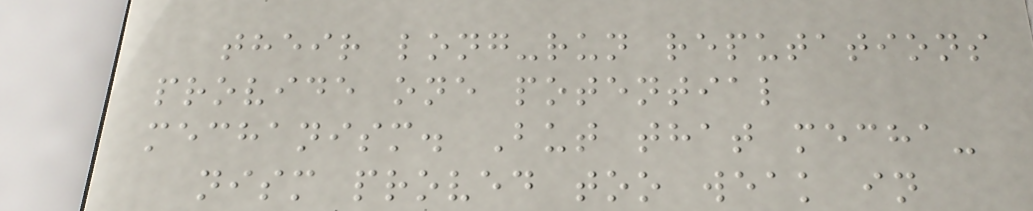their long-run reputations
provide one potential
mechanism. But that mecha-
nism proved too weak in
